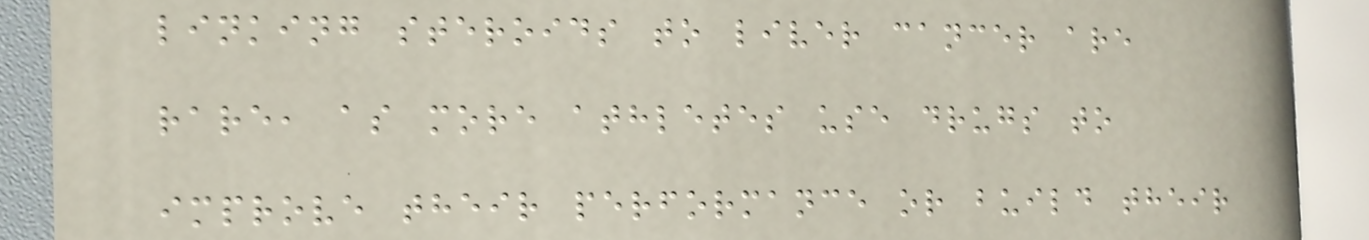linking steroids to liver cancer are
rare, as more athletes use drugs to
improve their performance or build their
